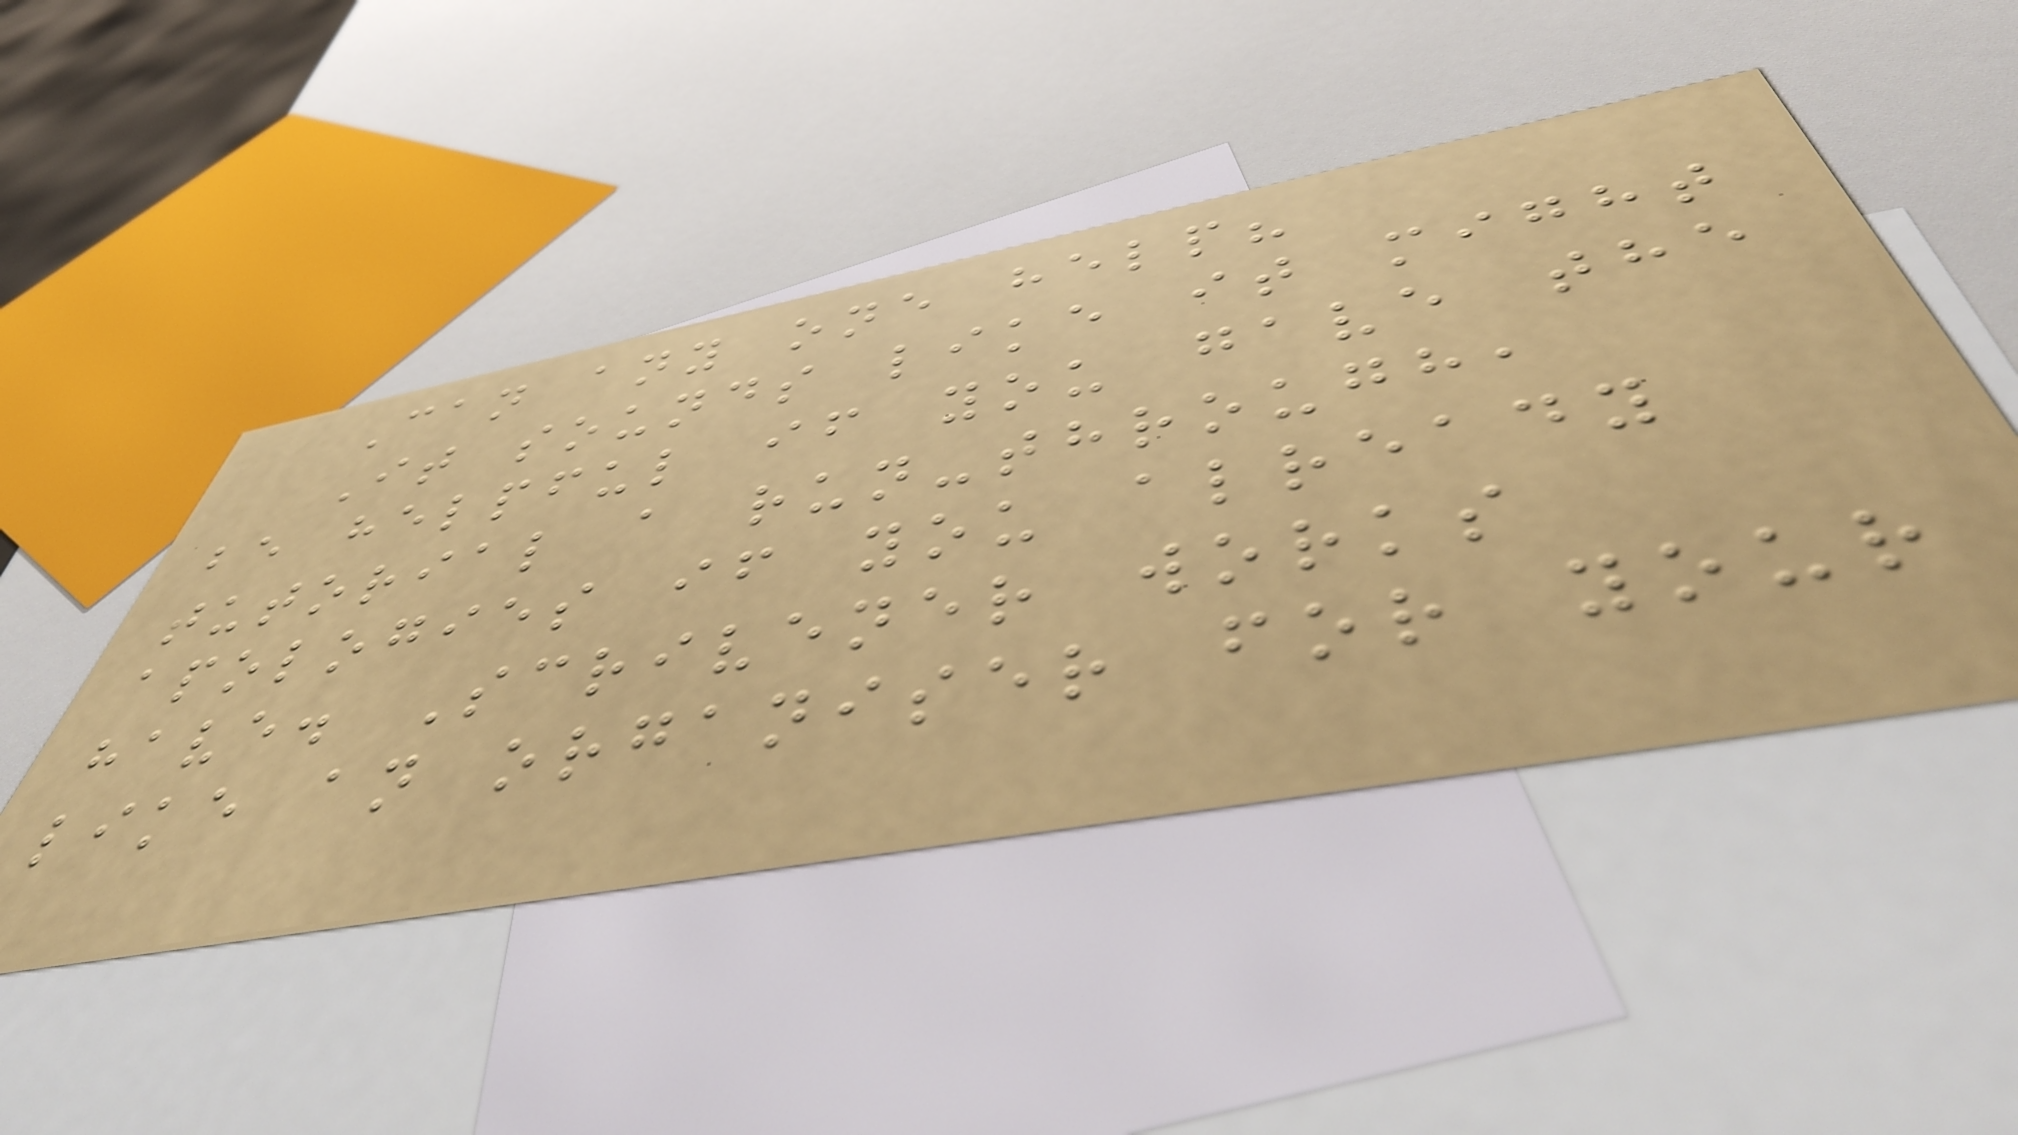Can any one help?
It sounds like it might
be helpful if you gave the
tutorial a run-through,
apologies if you already
have. Scrivener works
like an organiser for your
